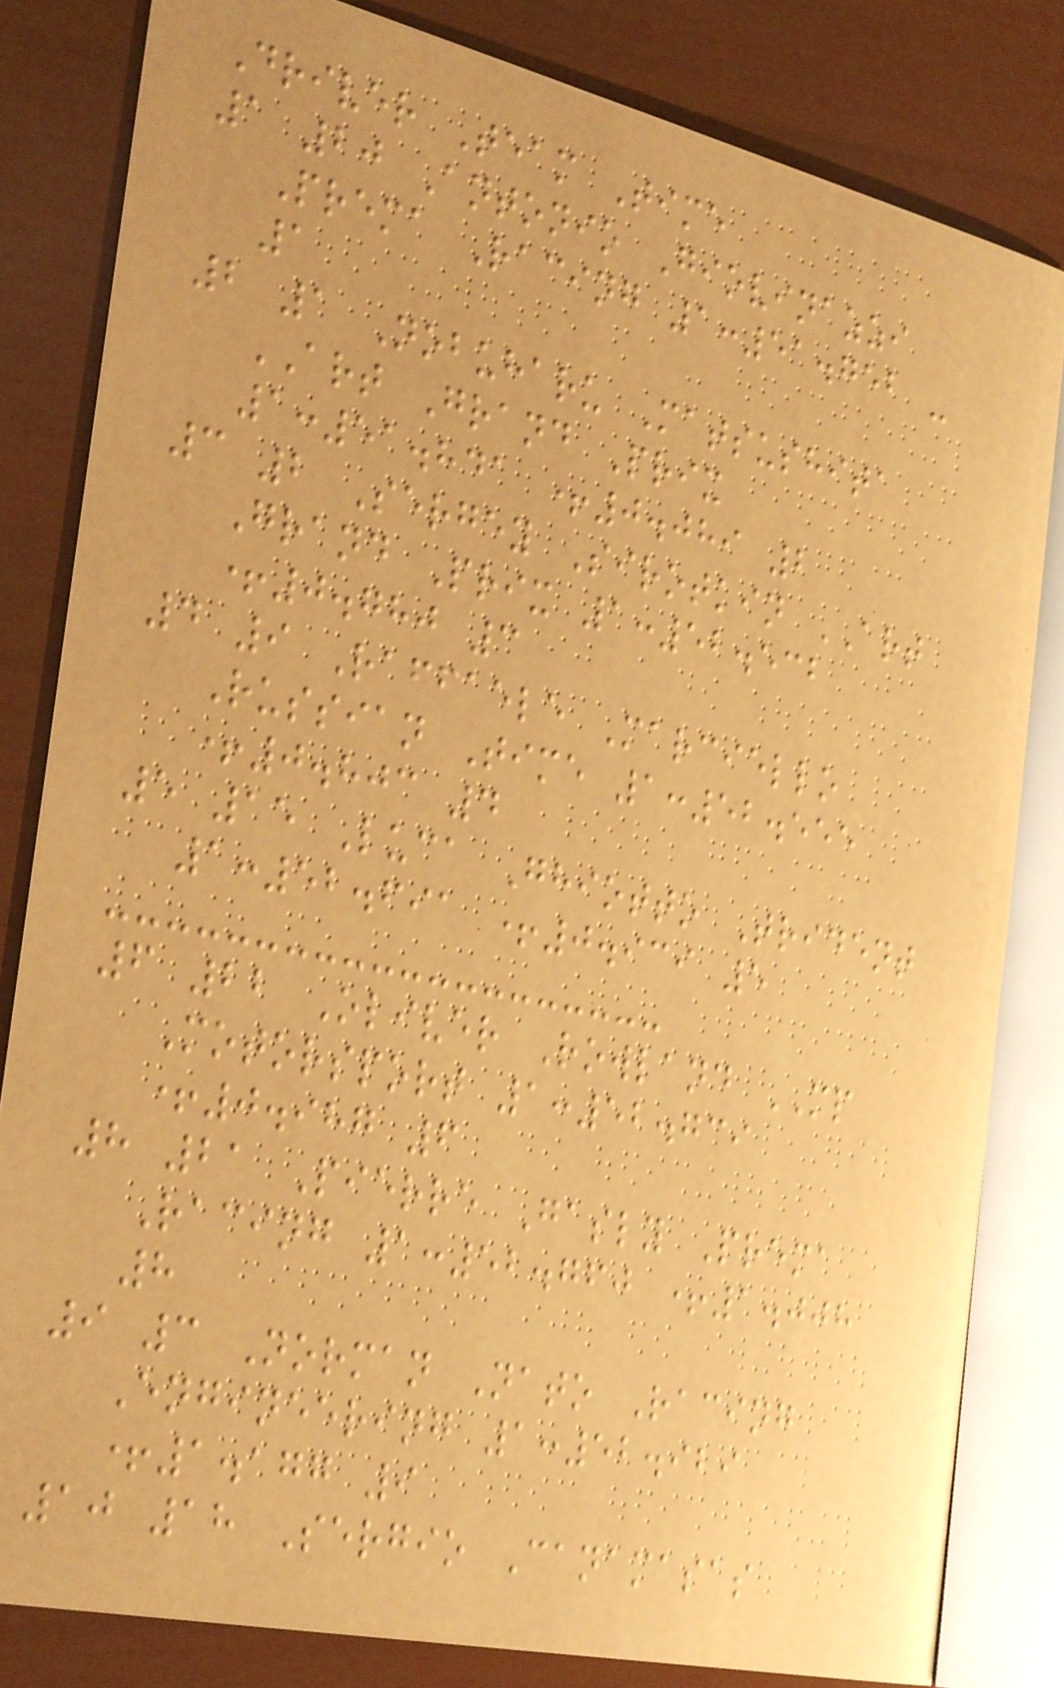Driver Team Time
1 20 Antonio Giovinazzi
Prema Racing 1:51.752 -
1
2 1 Nobuharu Matsushita
ART Grand Prix
1:51.841 +0.089 2
3 2 Sergey Sirotkin ART
Grand Prix 1:52.532
+0.780 3
4 9 Raffaele Marciello
Russian Time 1:52.555
+0.803 4
5 15 Luca Ghiotto Trident
1:52.691 +0.939 5
6 22 Oliver Rowland MP
Motorsport 1:52.739
+0.987 6
8 21 Pierre Gasly Prema
Racing 1:52.760 +1.008
8
9 3 Norman Nato Racing
Engineering 1:52.929
+1.177 9
10 18 Sergio Canamasas
